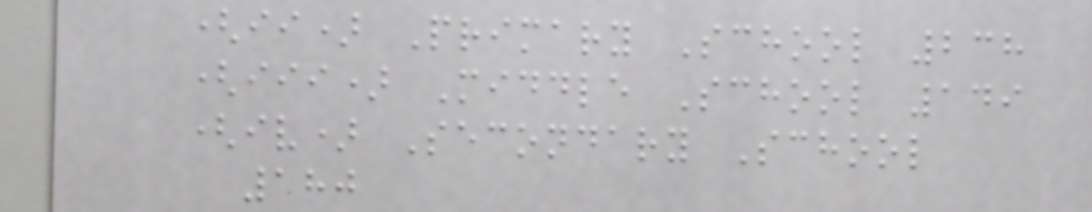(ii) Primary School 238
(iii) Middle School 149
(iv) Secondary School
180
